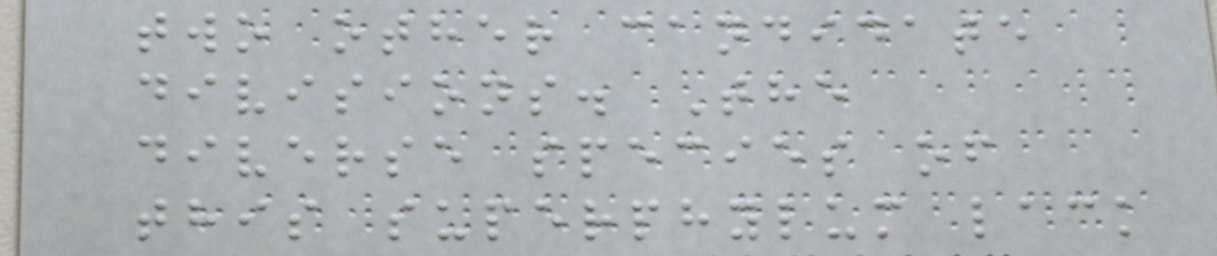two other candidate
divisions. The
diverse species of
this superphylum lack
